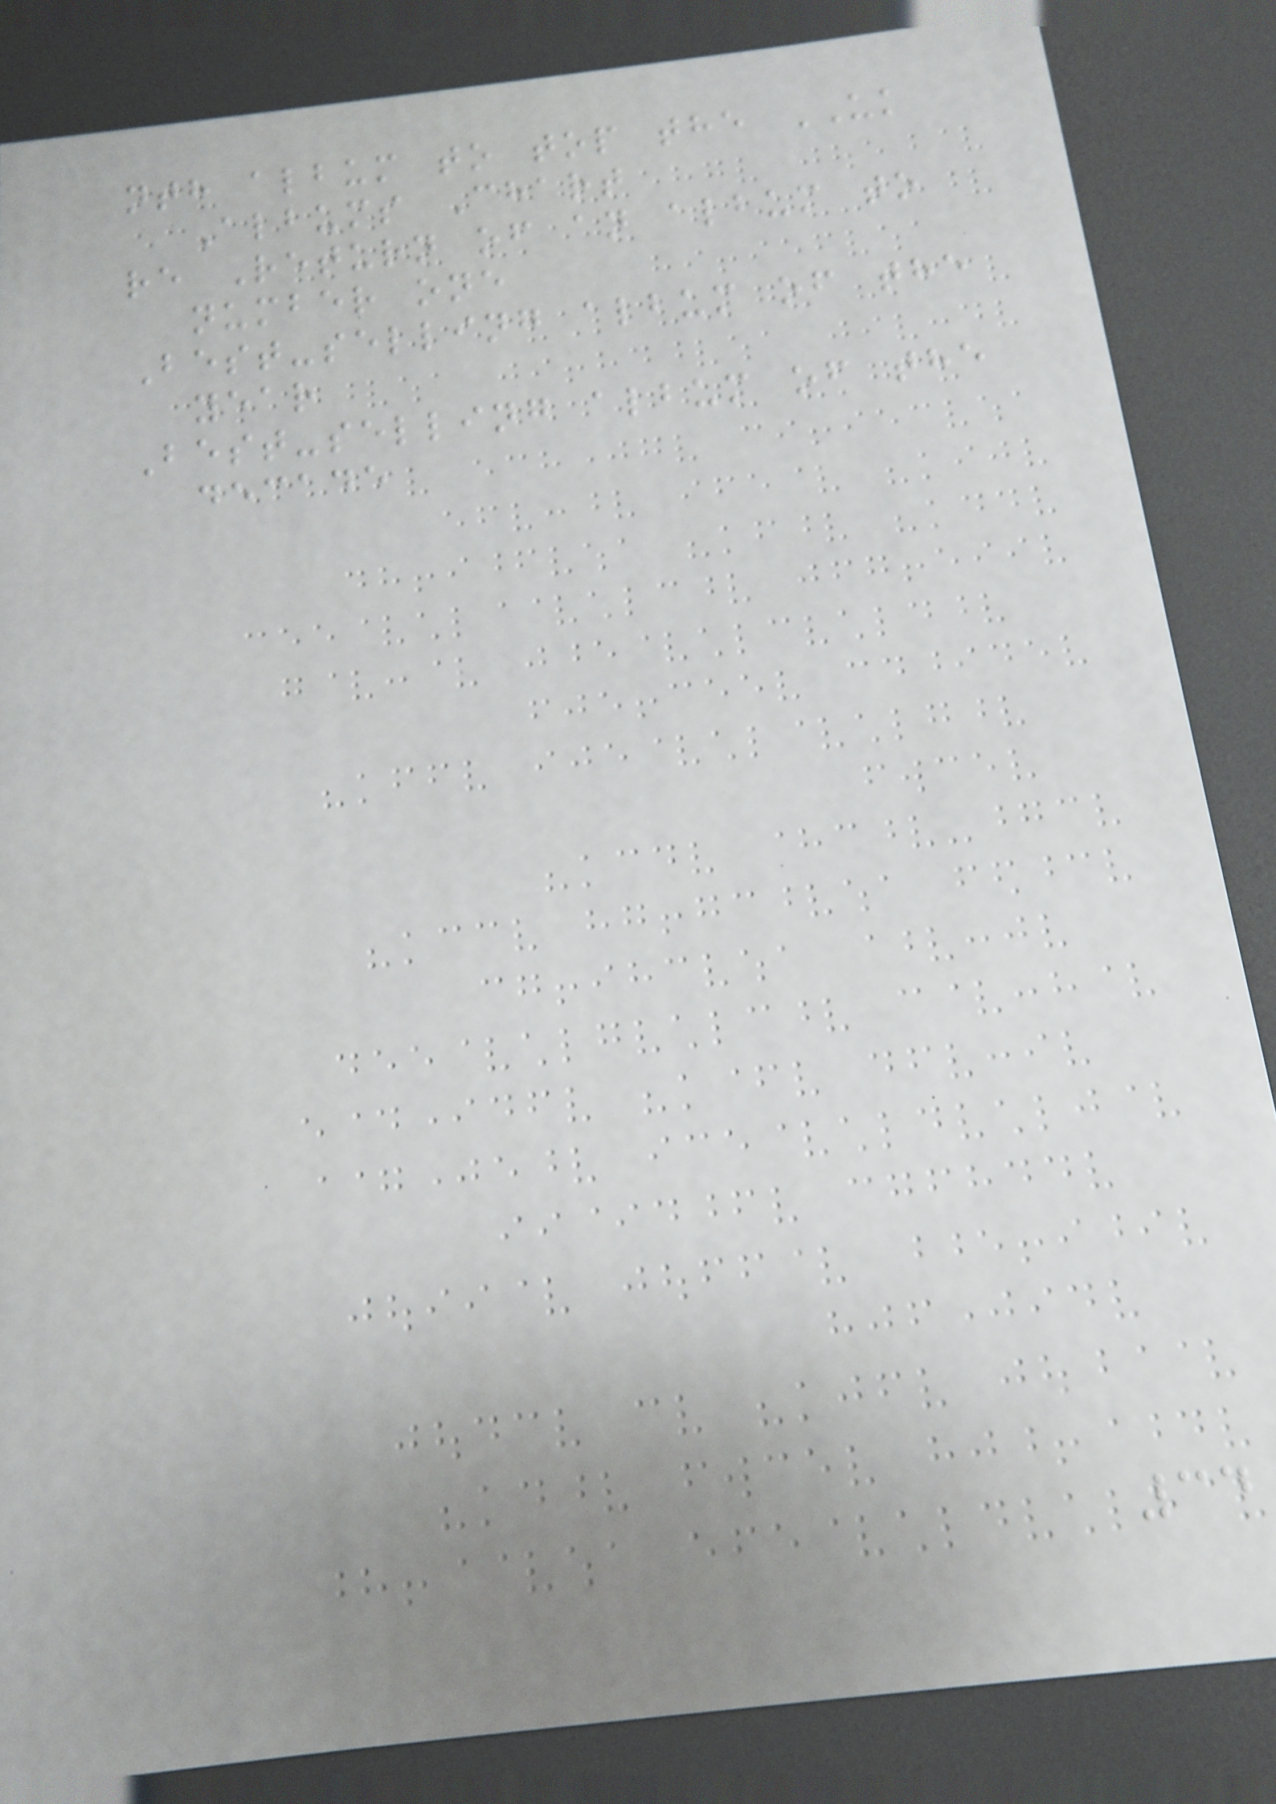nth album to top the UK
Albums Chart
re Return of an album to
number one
Best-selling album of the
year
Best-selling album of the
decade
34
